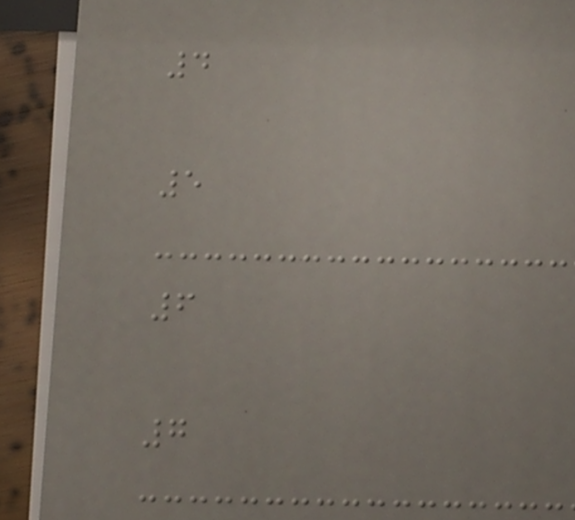4
5
6
7
